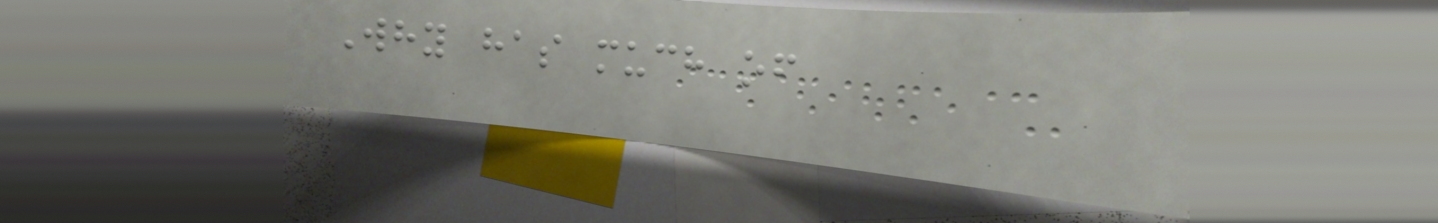Why has much of
